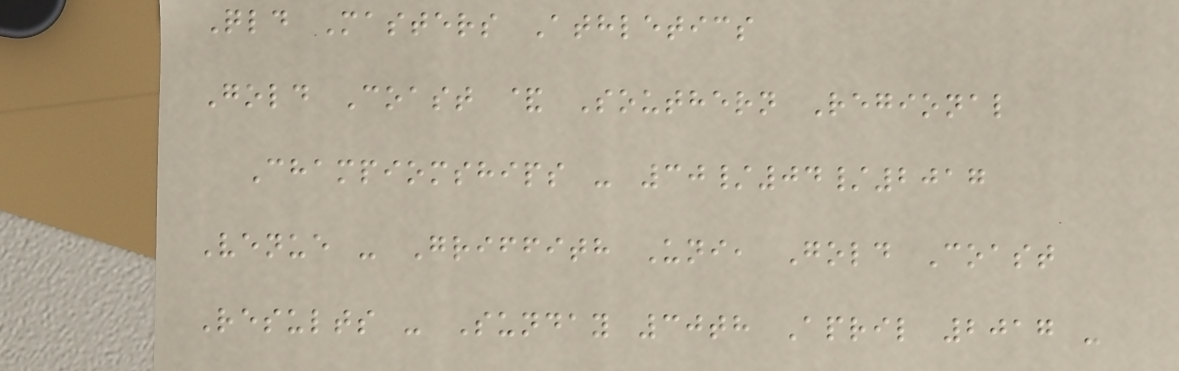Qld Masters Athletics
Gold Coast & Southern Regional
Champiomships - 30/04/2017
Venue - Griffith Uni, Gold Coast
Results - Sunday 30th April 2017 -
